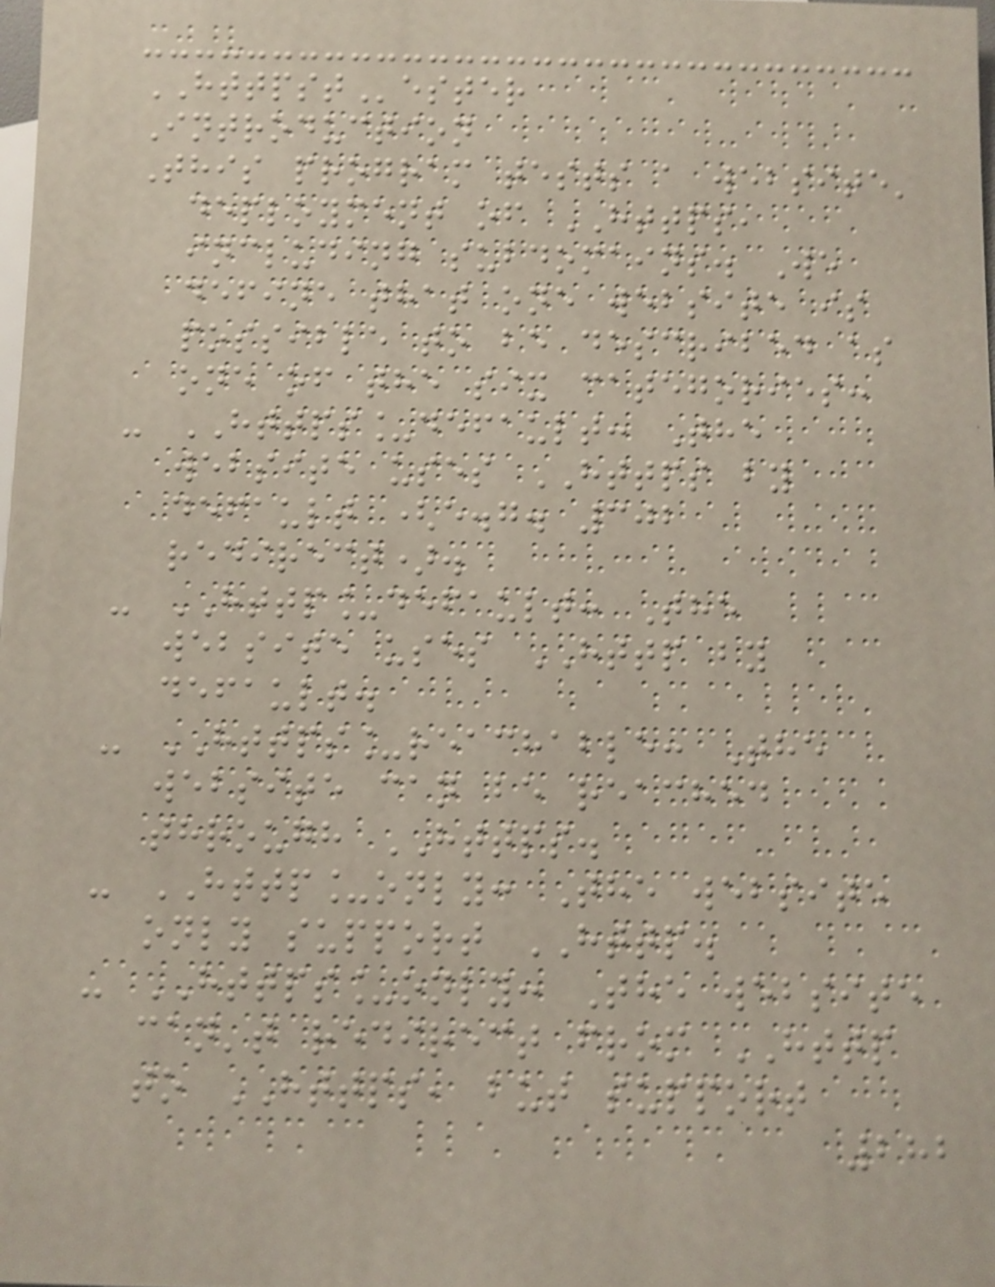HTTPSTester
Introduction
This program tests a website'
deployment of HTTPS,
including subdomains. We
define that one website is
possible to be described as
one of the six categories:
- HTTPS_default: The
website uses HTTPS by
default (e.g. 302
redirect).
- HTTP_default: The
website uses HTTP by
default.
- HTTPS_reachable: The
website can be reached
through HTTPS.
- HTTP_only: The website
only support HTTP.
- HTTPS_only: The website
can't redirect from HTTP
to HTTPS, but support
282
